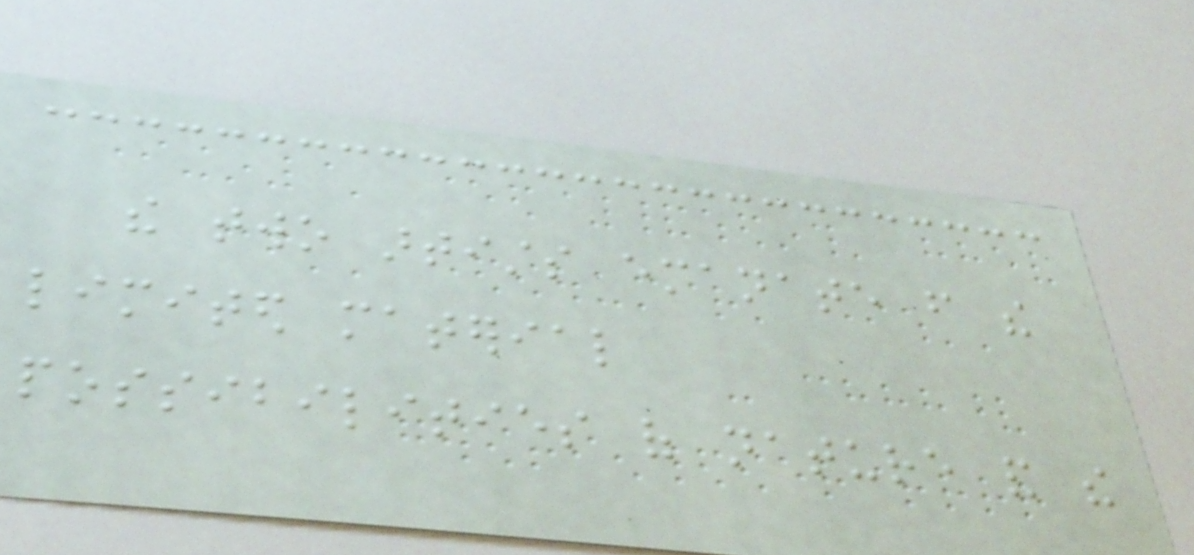the two artists emanate from the
limited material
possibilities of nature and the
